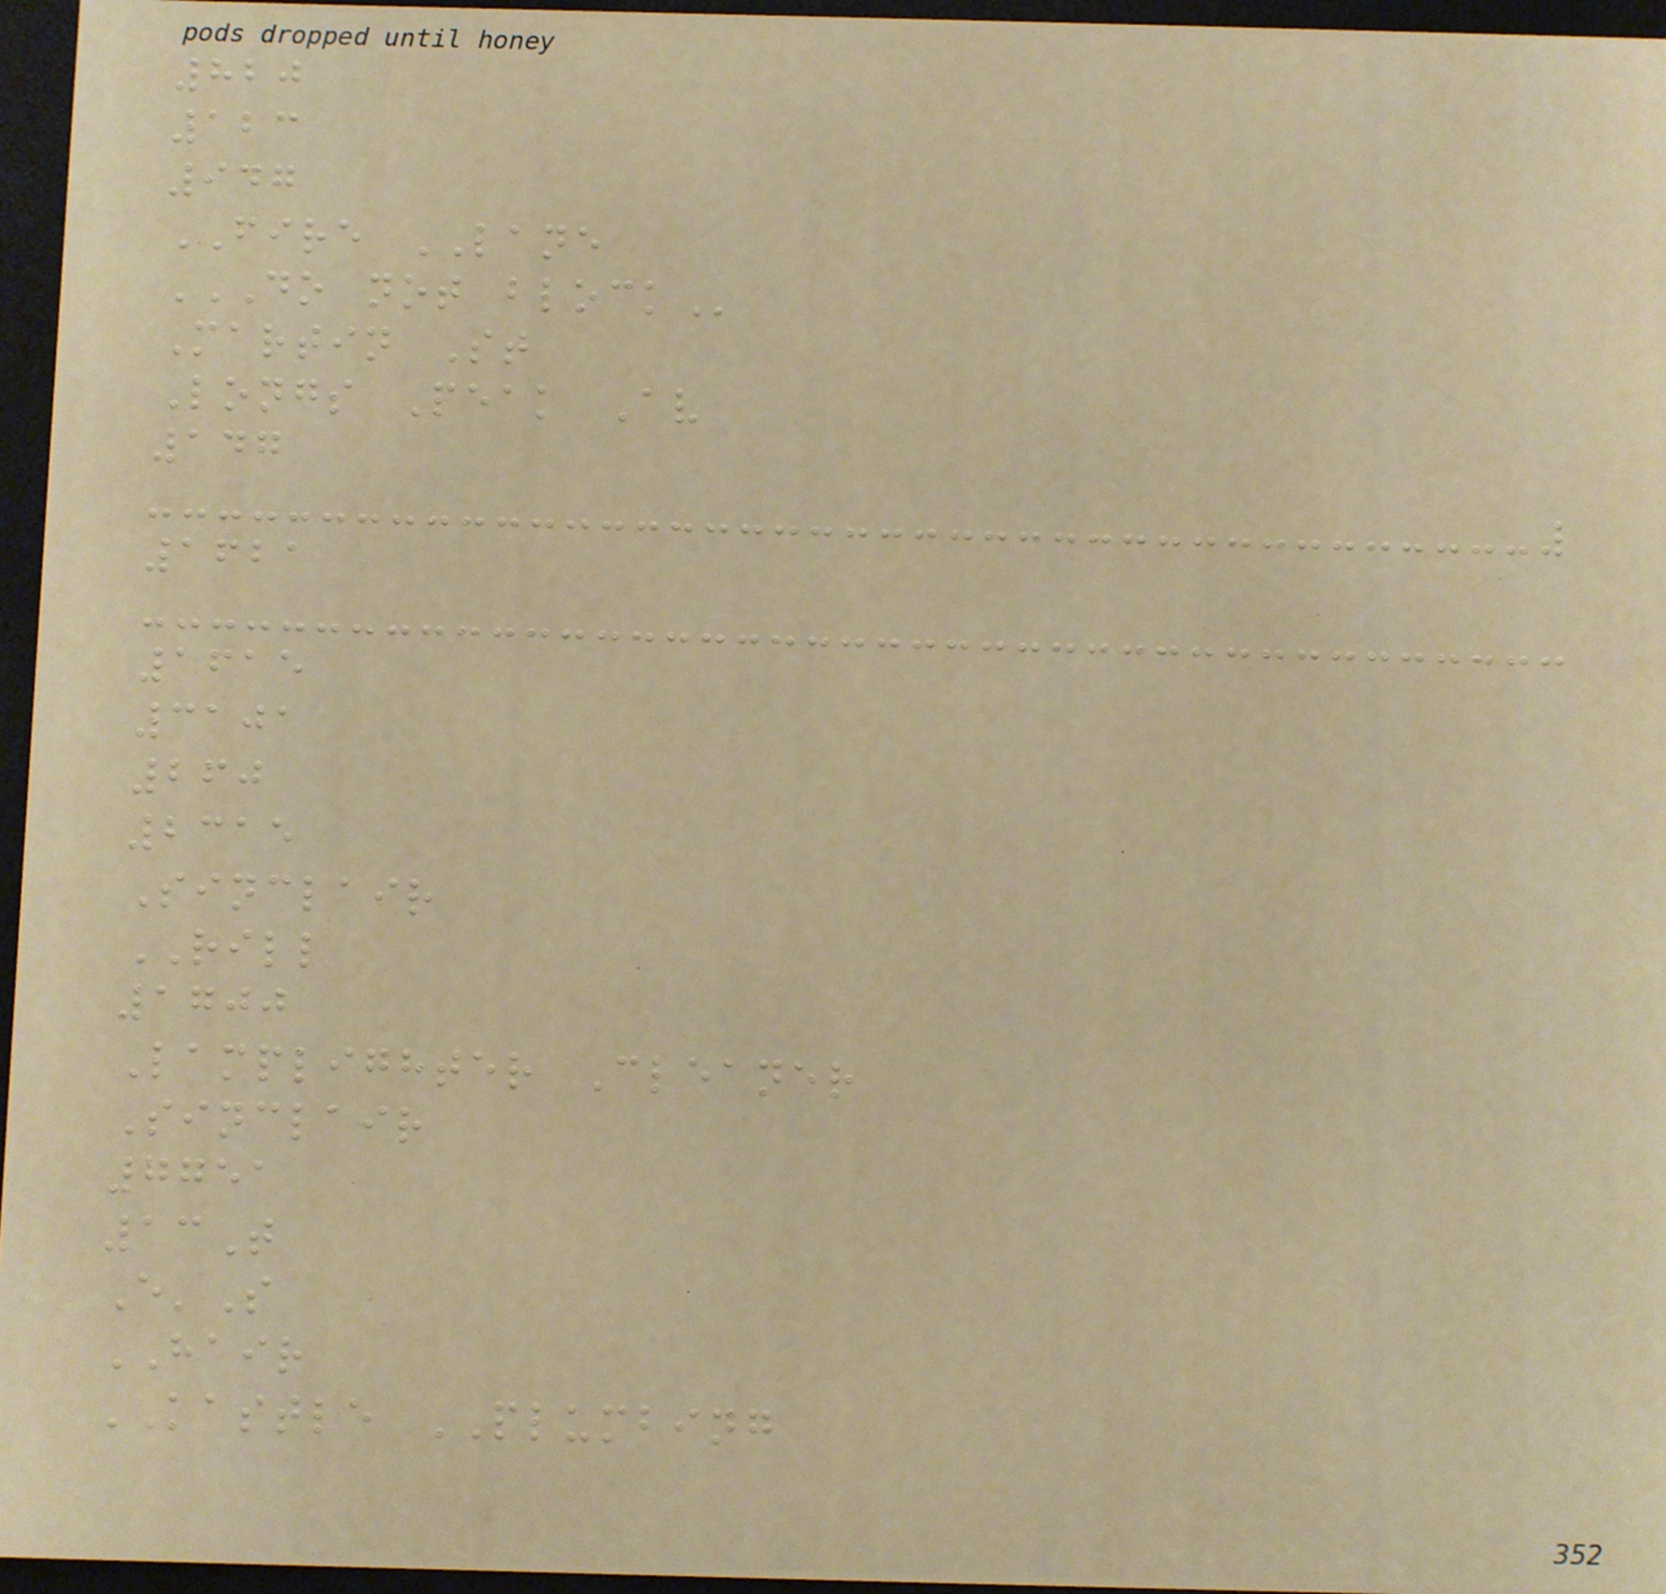820
123
947
FIRE LANE
DO NOT BLOCK
Martin St
Longs Peak Av
147
1621
1615
3101
260
2315
Sinclair
RILL
1700
Lamplighter Cleaner
Sinclair
7751
13T
E'S
HAIR
KASTLE PLUMBING
